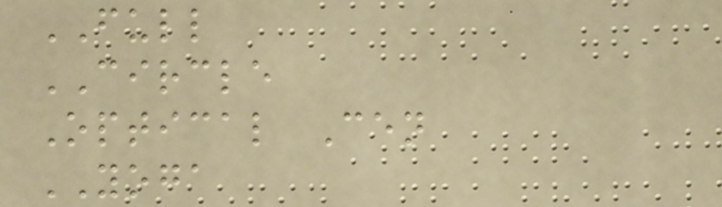FULL
CIRCLE
Optical Cen
YOGA
